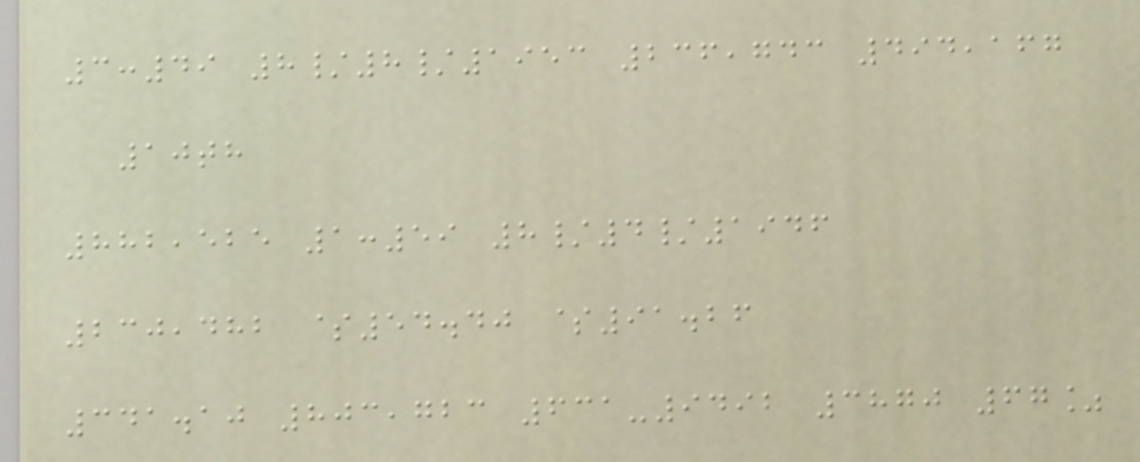3:49 8/8/1953 236,743 494,167
10th
882,525 1:59 8/4/1946
230,482 $54.40 $91.26
341.10 803,723 631-9492 3870 67%
